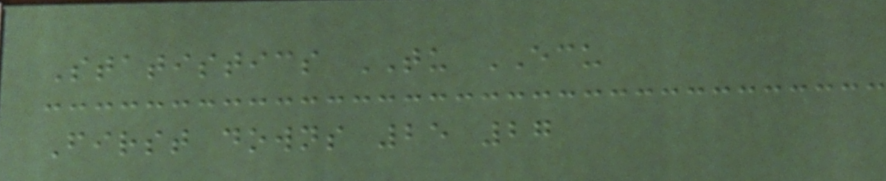Statistics TU ECU
First downs 25 27
